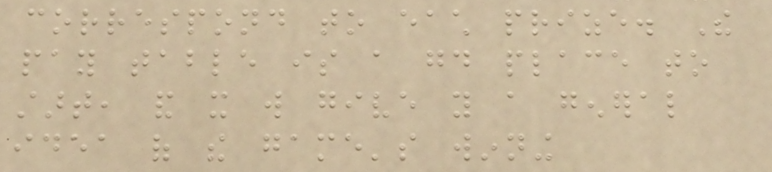correspond to each prize. The
pay table is a good place to
start, and it will give you a general
idea of the game's winning
